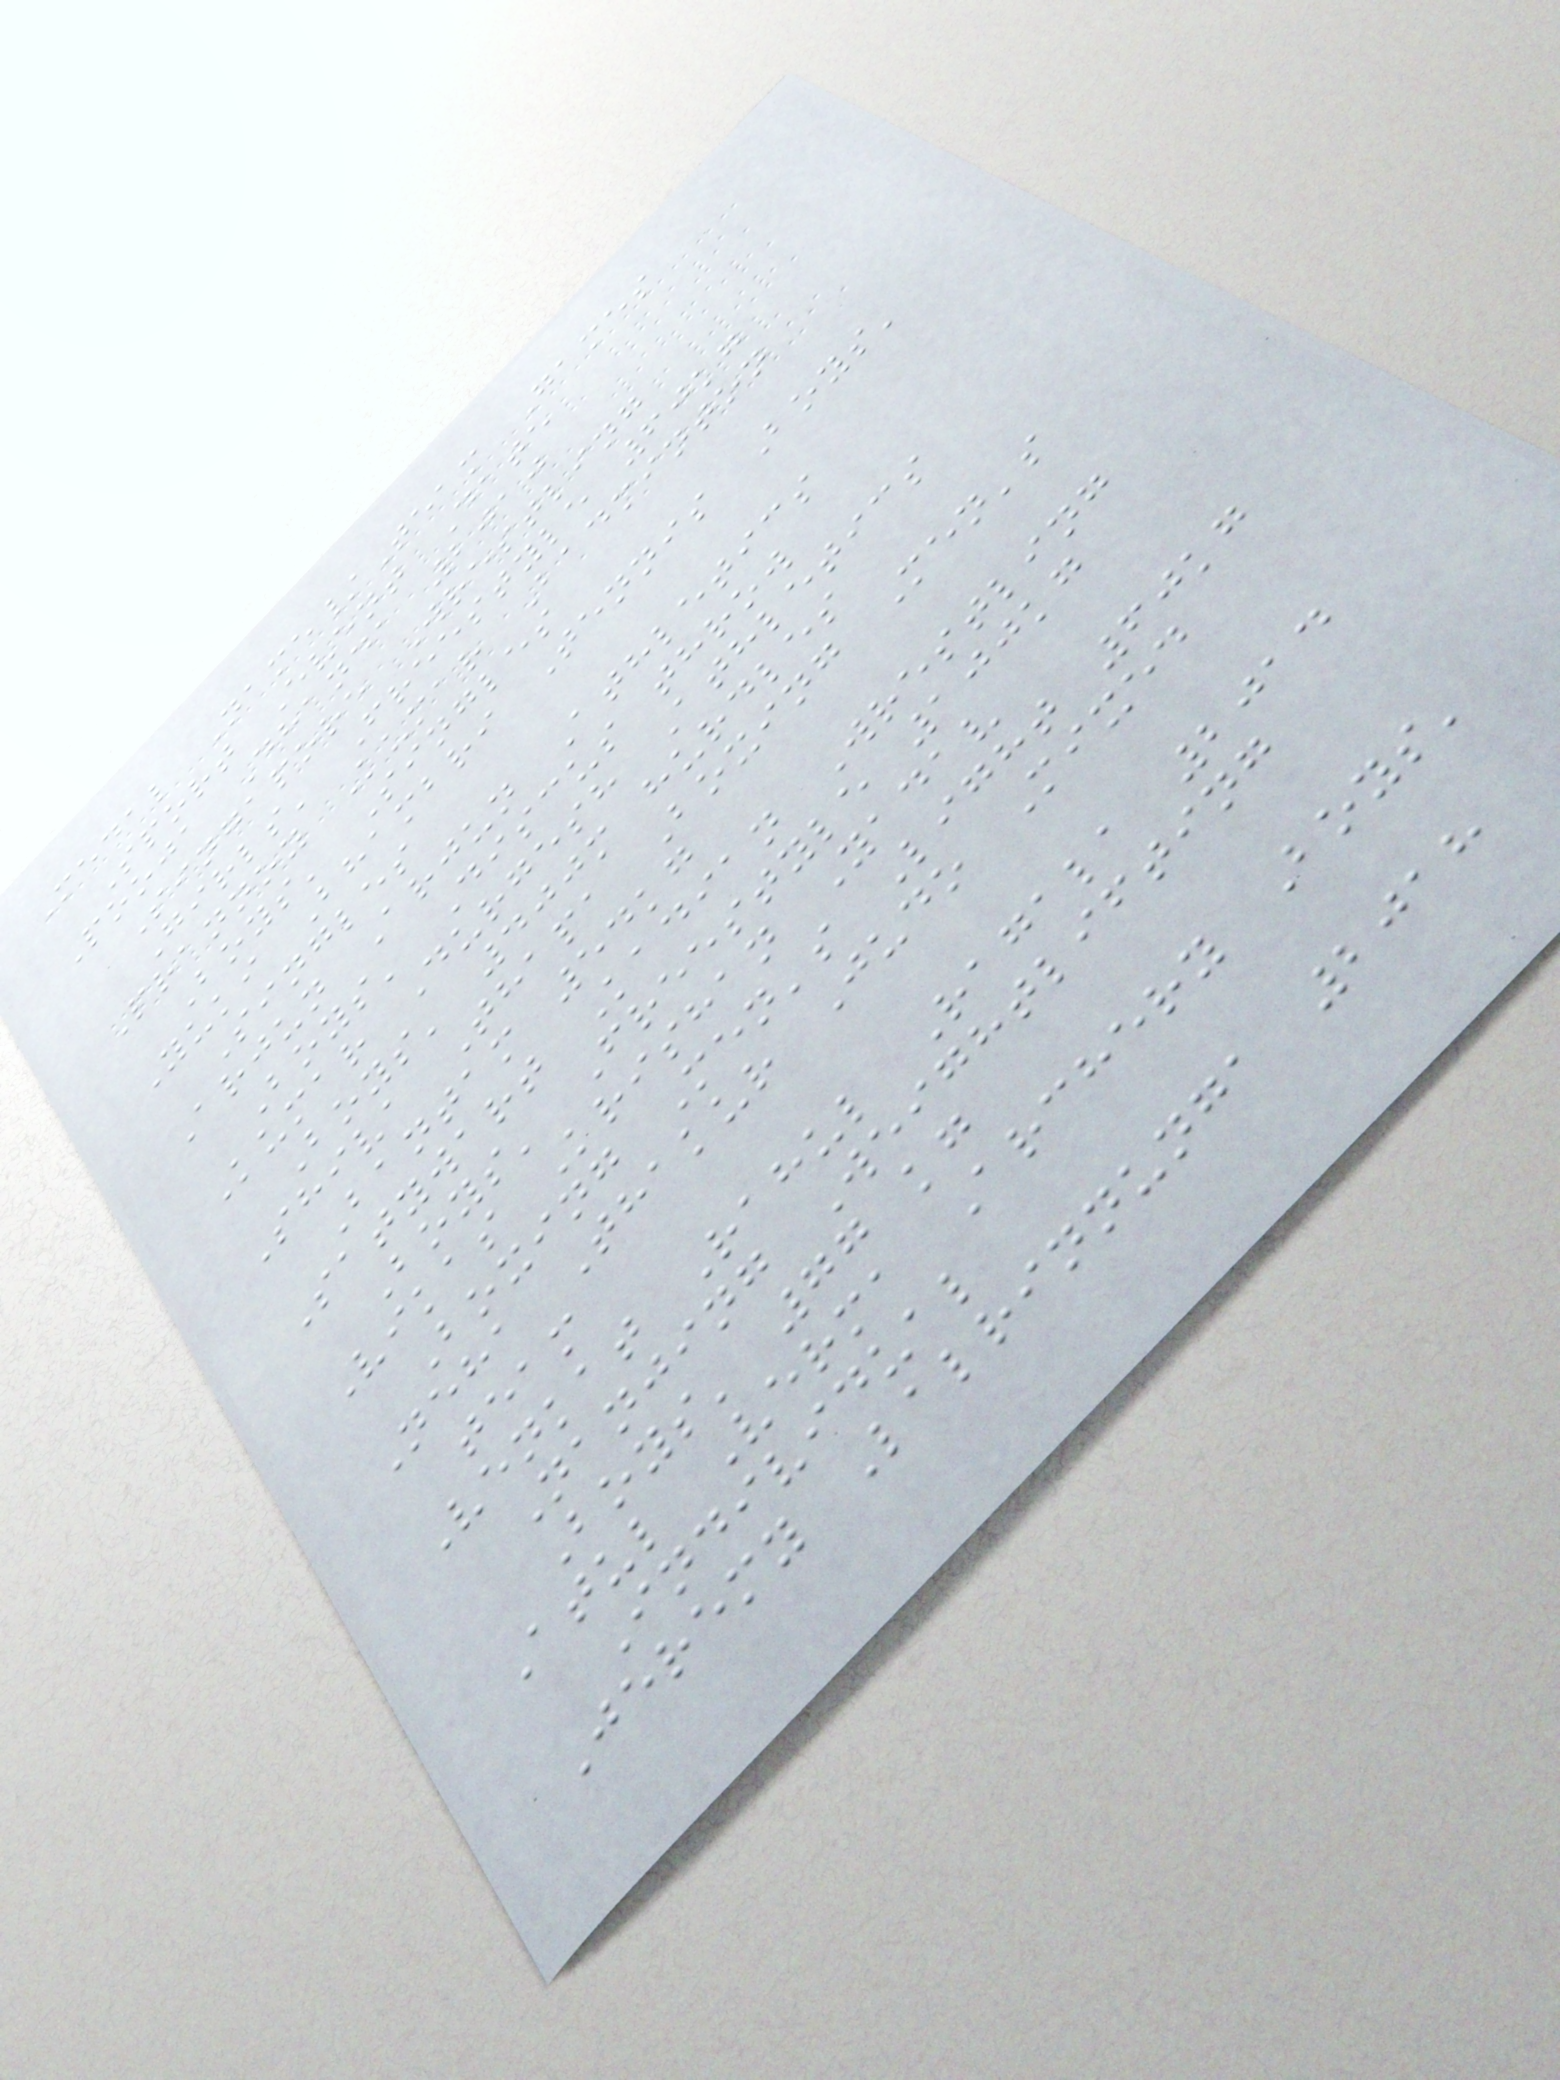Medal Name/Team Games
Sport Event Date
Pooja Dhanda 2010
Singapore Wrestling
Girls' Freestyle 60kg
Prannoy Kumar Badminton
Boys' Singles
Yuki Bhambri Tennis Boys'
Singles
Arjun Arjun Athletics
Boys' Discus throw
Kumar Durgesh Athletics
Boys' 400m hurdles
Shiva Thapa Boxing Men's
Bantam 54kg
Satywart Kadian Wrestling
Boys' Freestyle 100kg
Vikas Krishan Yadav
Boxing Men's Light 60kg
Neha Thakur Judo Mixed
team
Venkat Rahul Ragala 2014
Nanjing Weightlifting
Boys' 77 kg
Atul Verma Archery Boys'
Individual
Jeremy Lalrinnunga 2018
